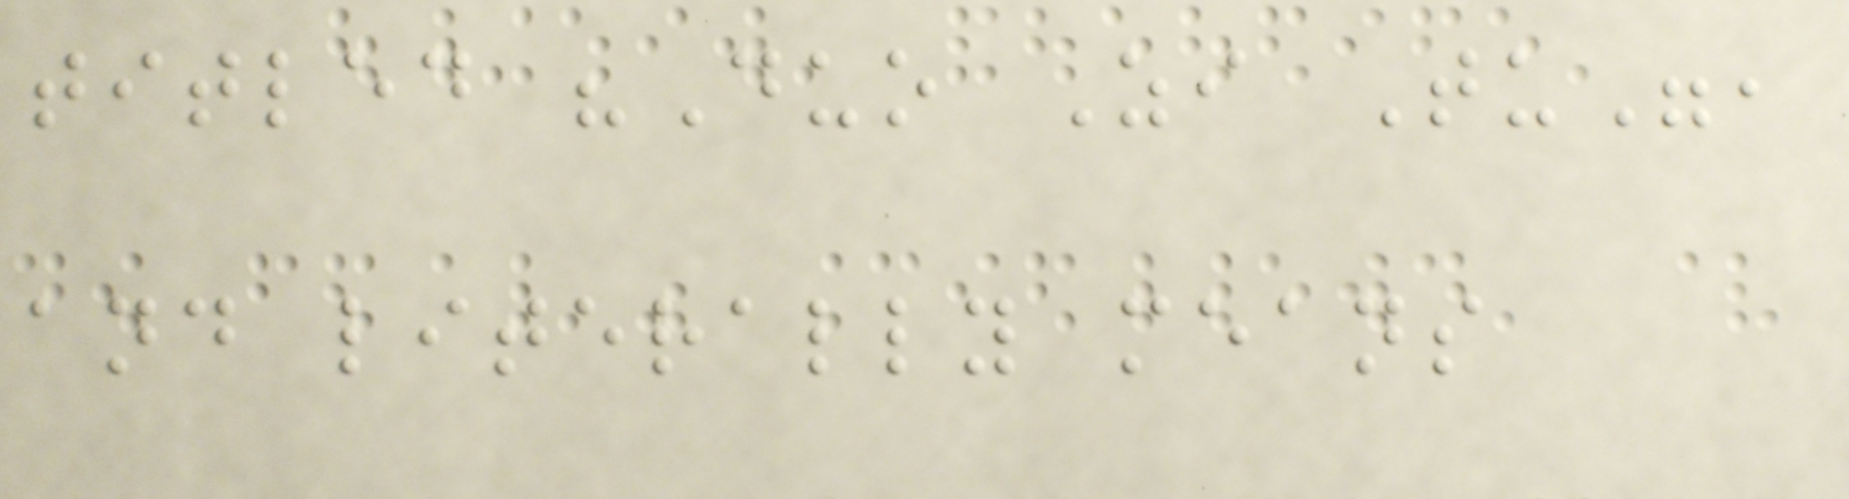titled "Duo Zi Tu",
and literally means
